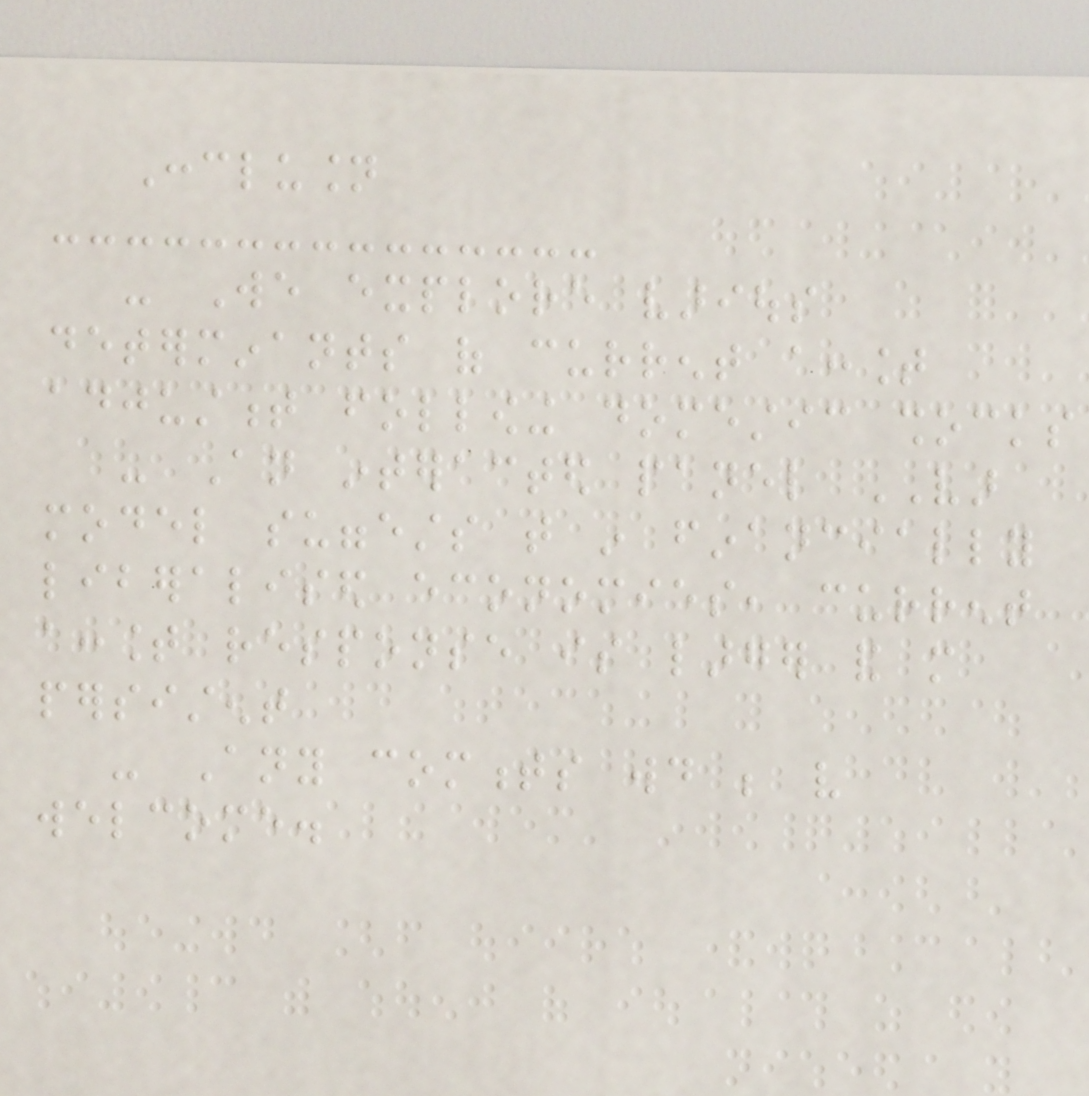Conclusion
- We explore various
determinants of current account
adjustment following domestic shocks
- An interacted panel VAR
model suggests that in financially
liberalised economies, current
account response is larger and more
persistent
- Any comments would be very
welcome.
